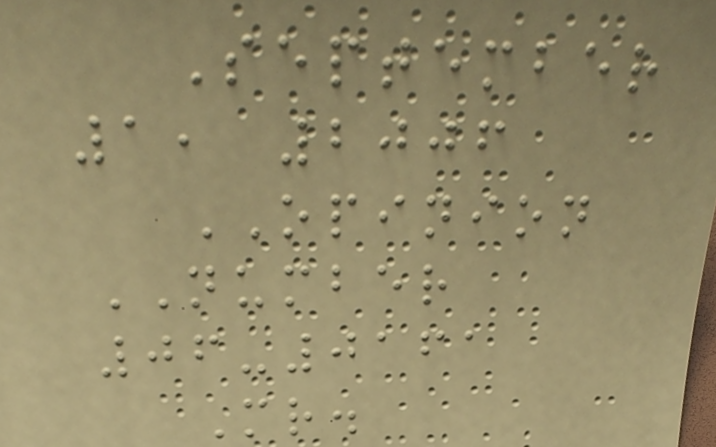September
1, 2006
OPINION
NUMBER
06-0161
Mr.
